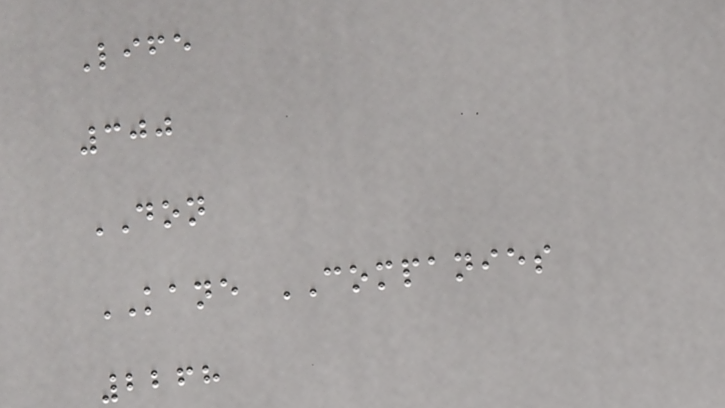Life
300
DON
KANE COMPANIES
2268
